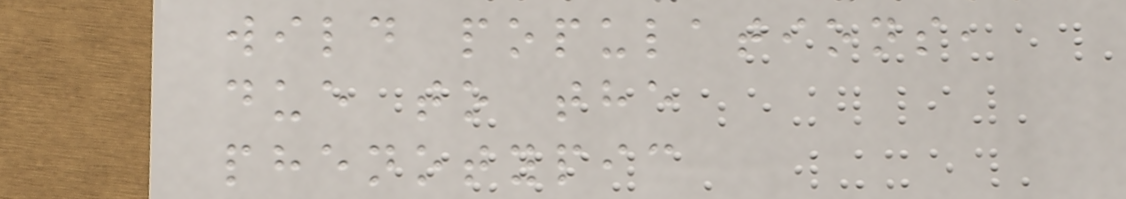wild populations,
due to the
phenotypic
